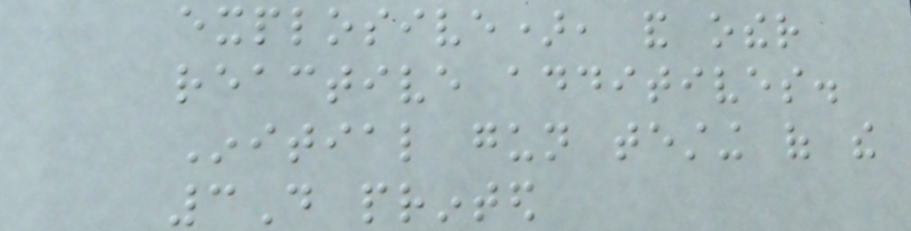explosive), and other
reactive additives.
Initial gun testing of the
3D printed
